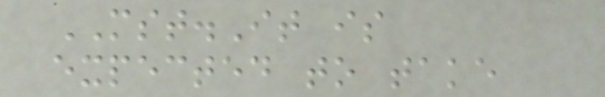MST.It is
expected to take
